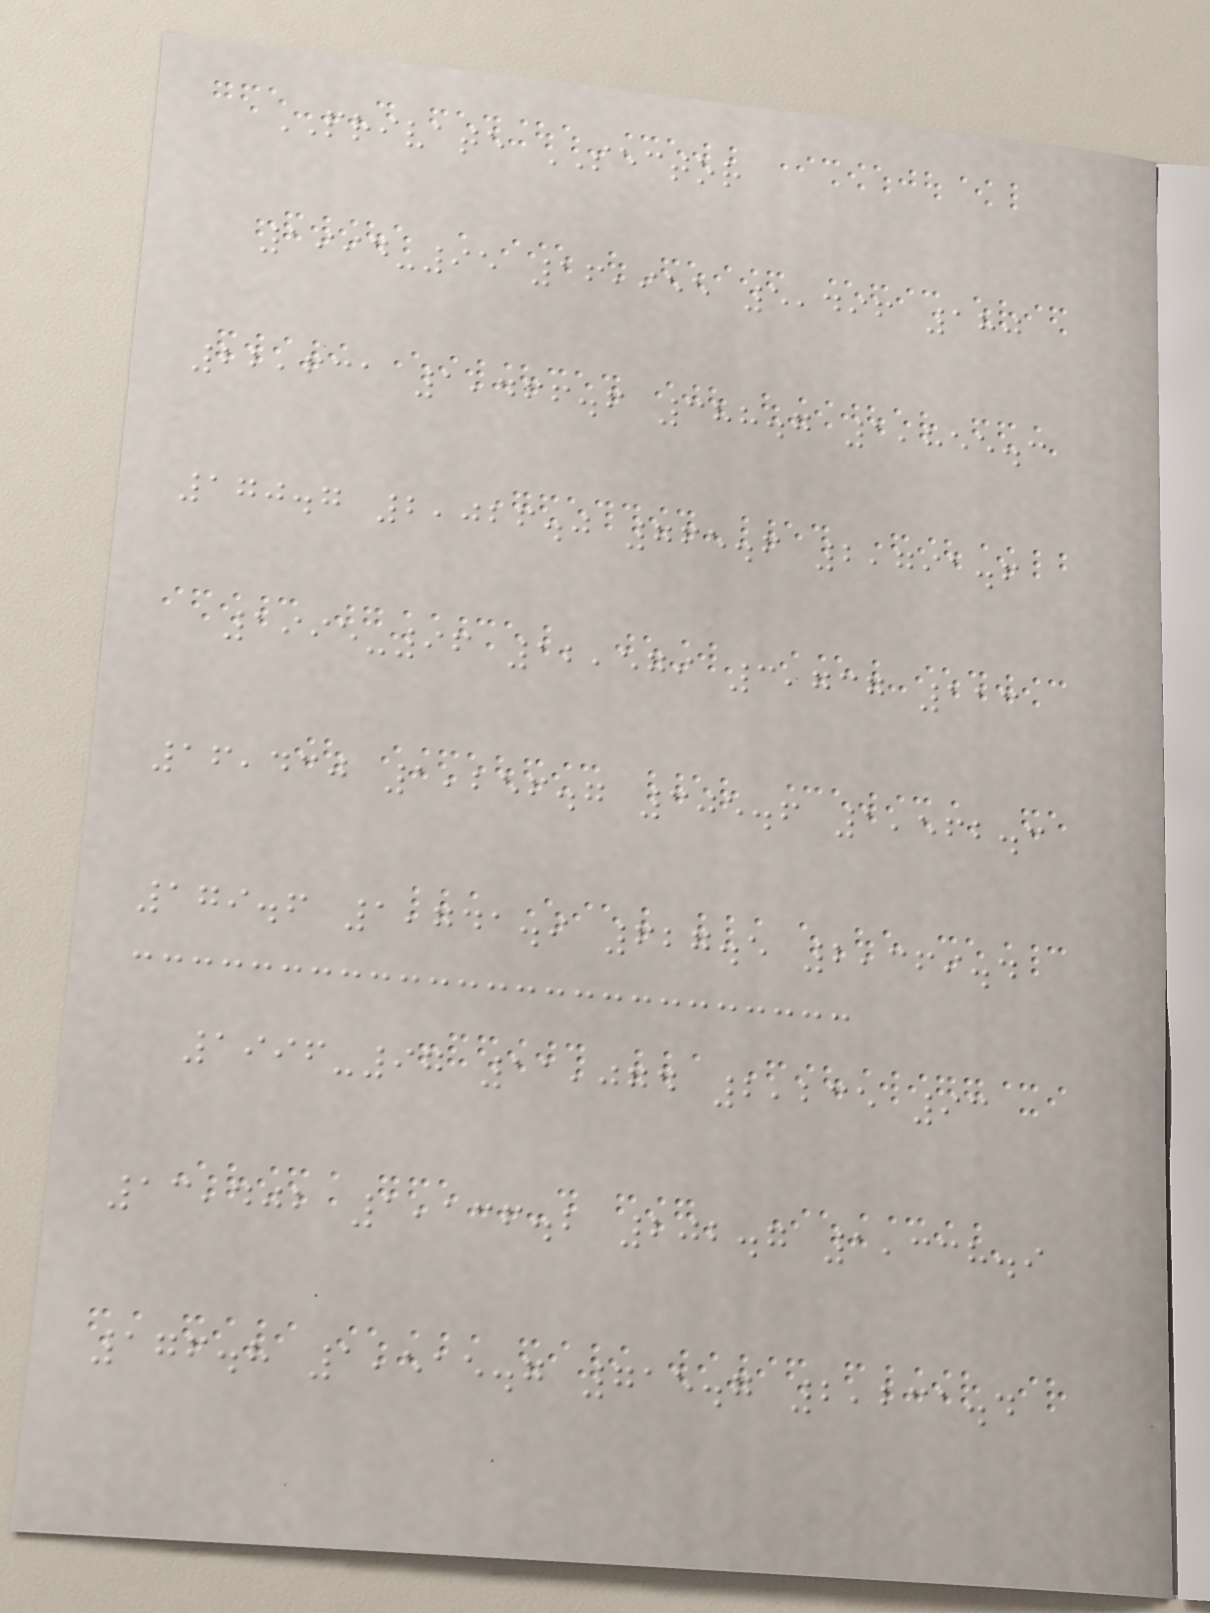PRIVATE SECTOR
1994-95 16,955 5,496 180
22,631 1,466.6 388.7 1,855.3
170.7 2,026.0 765.6 2,791.6
1995-96 12,579 3,737 113
16,430 1,256.7 305.6 1,562.3
179.6 1,741.9 627.5 2,369.4
1996-97 11,074 2,235 93
13,402 1,136.2 202.7 1,338.9
176.8 1,515.7 715.7 2,231.4
